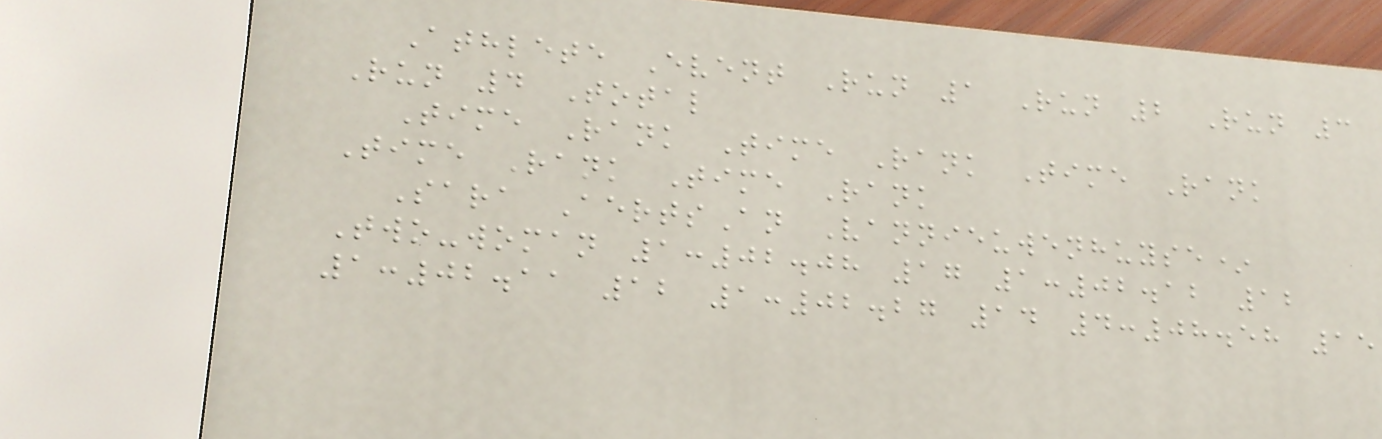Athlete Event Run 1 Run 2 Run 3
Run 4 Total
Time Rank Time Rank Time Rank
Time Rank Time Rank
Sara AertsAn Vannieuwenhuyse*
Two-woman 1:02.08 17 1:02.12 12
1:02.11 12 1:02.27 14 4:08.58 15
